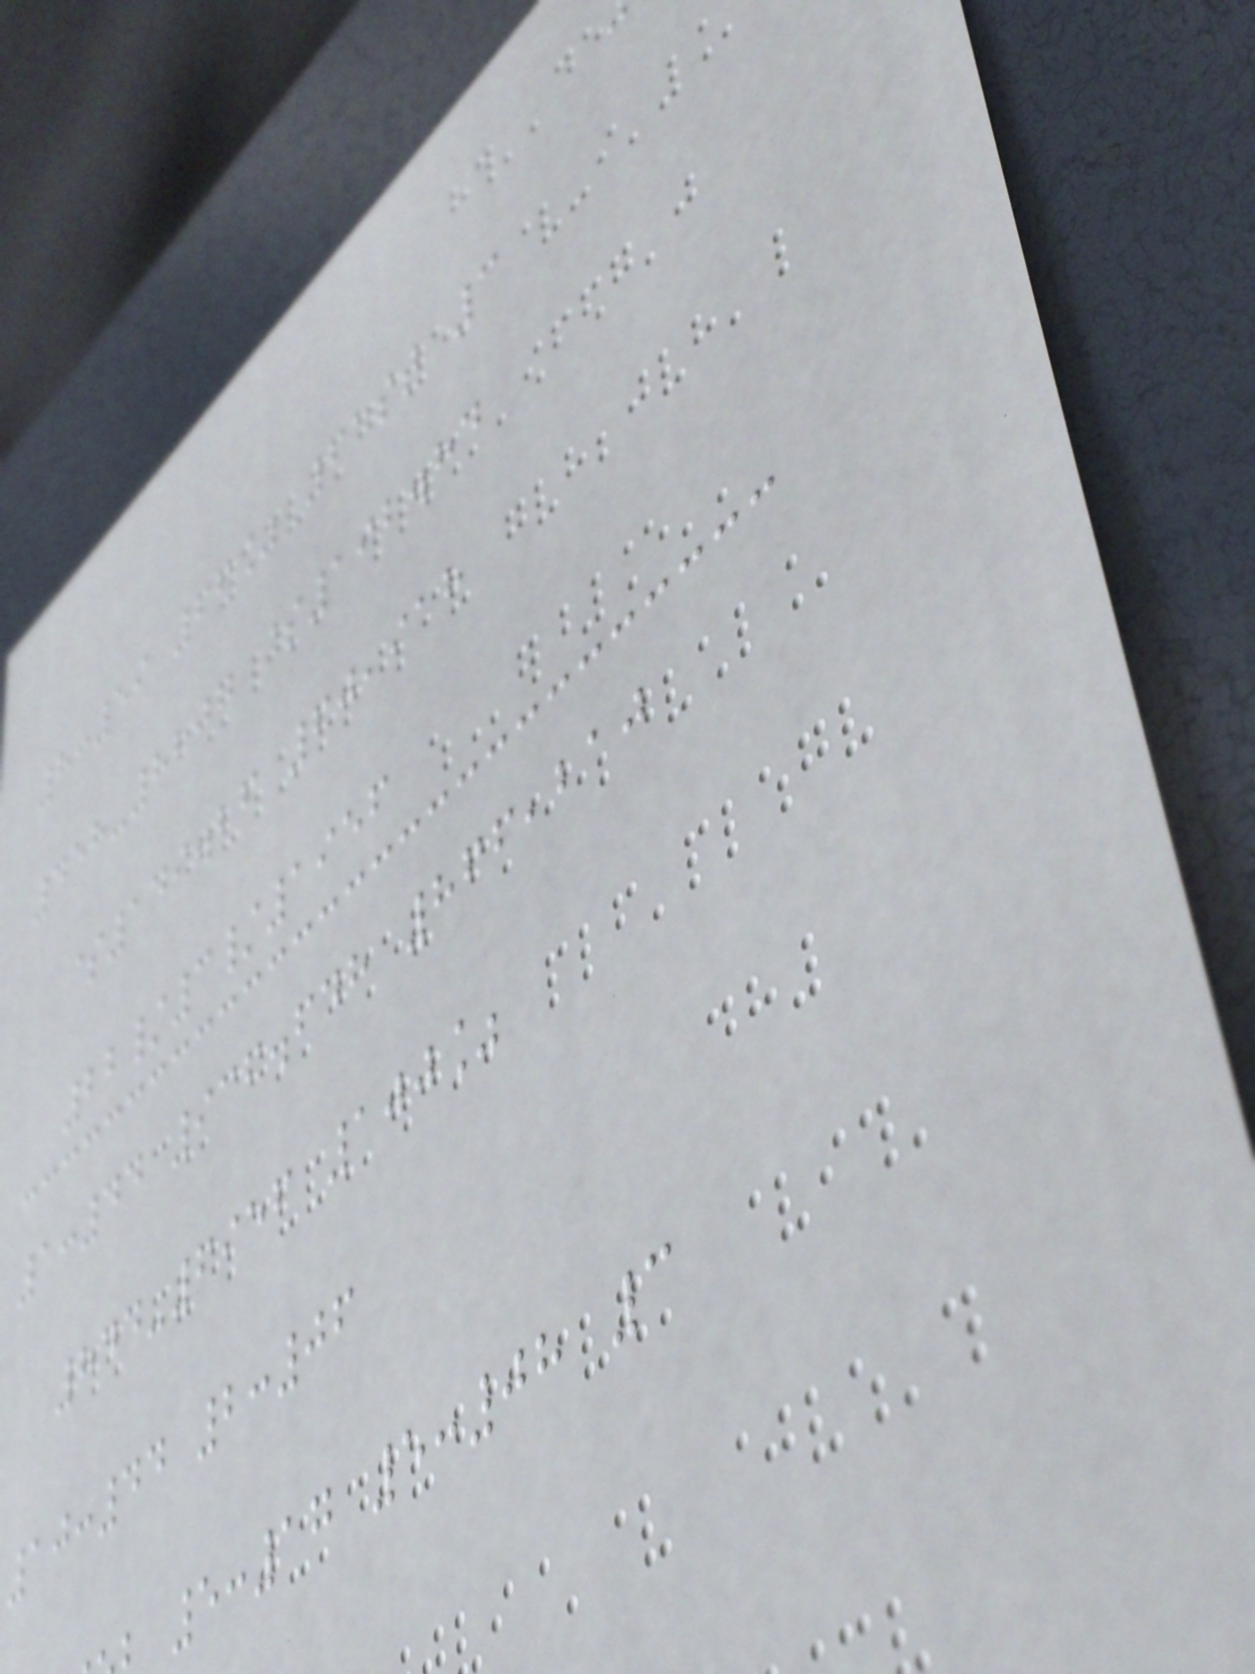8:59 66% 61st 3
458-8207 $192.84
$149.26 60,918
22/3/1956
1:44 936.648 866,210
844-6956 100%
10:44 2:06
5:17 5:08 3
